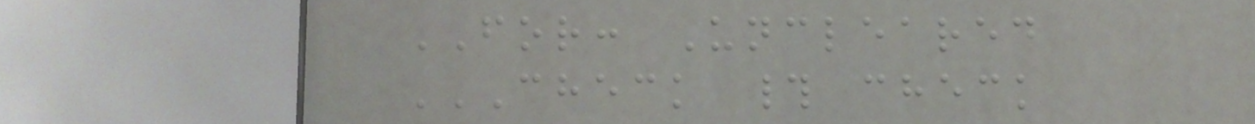FOR: Uncleared
CHECK # CHECK
